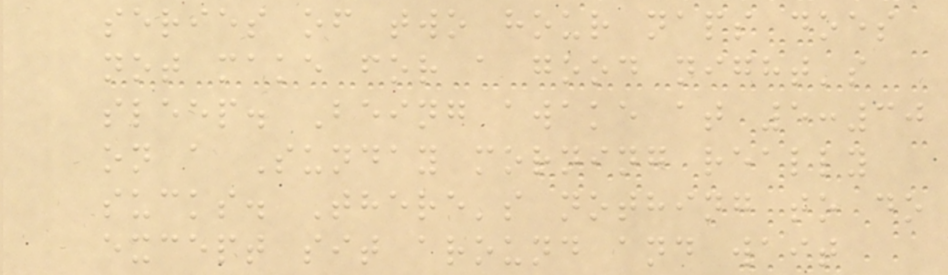series of two hour naps does
not make for a good night's
sleep. Being awake at 5:30
on a Sunday morning really
sucks. There's nothing to do
except sit around and wait
